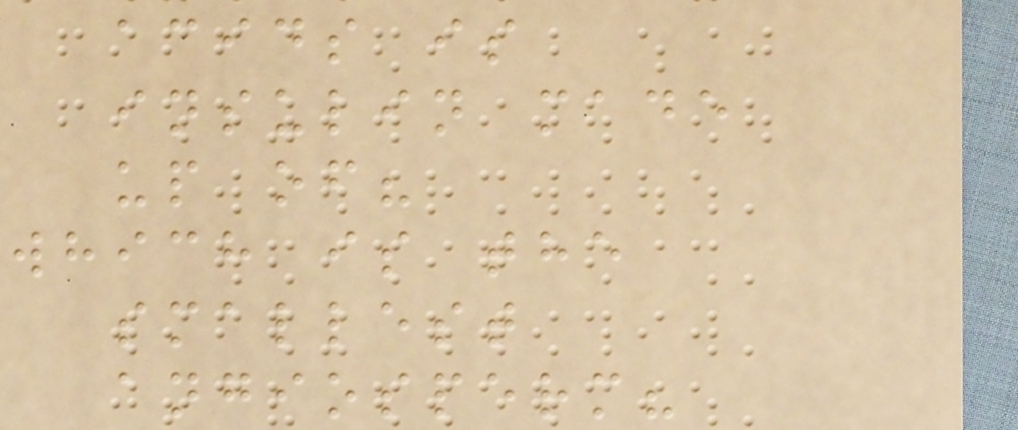acids is
insulin made
up of?
which is the
smallest
angiosperm?
